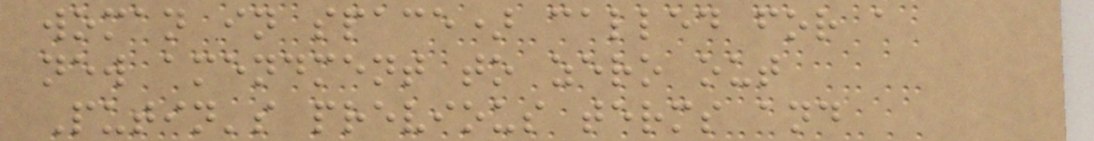woman in space) called for a
new amendment to zero out
Putin's previous terms and
